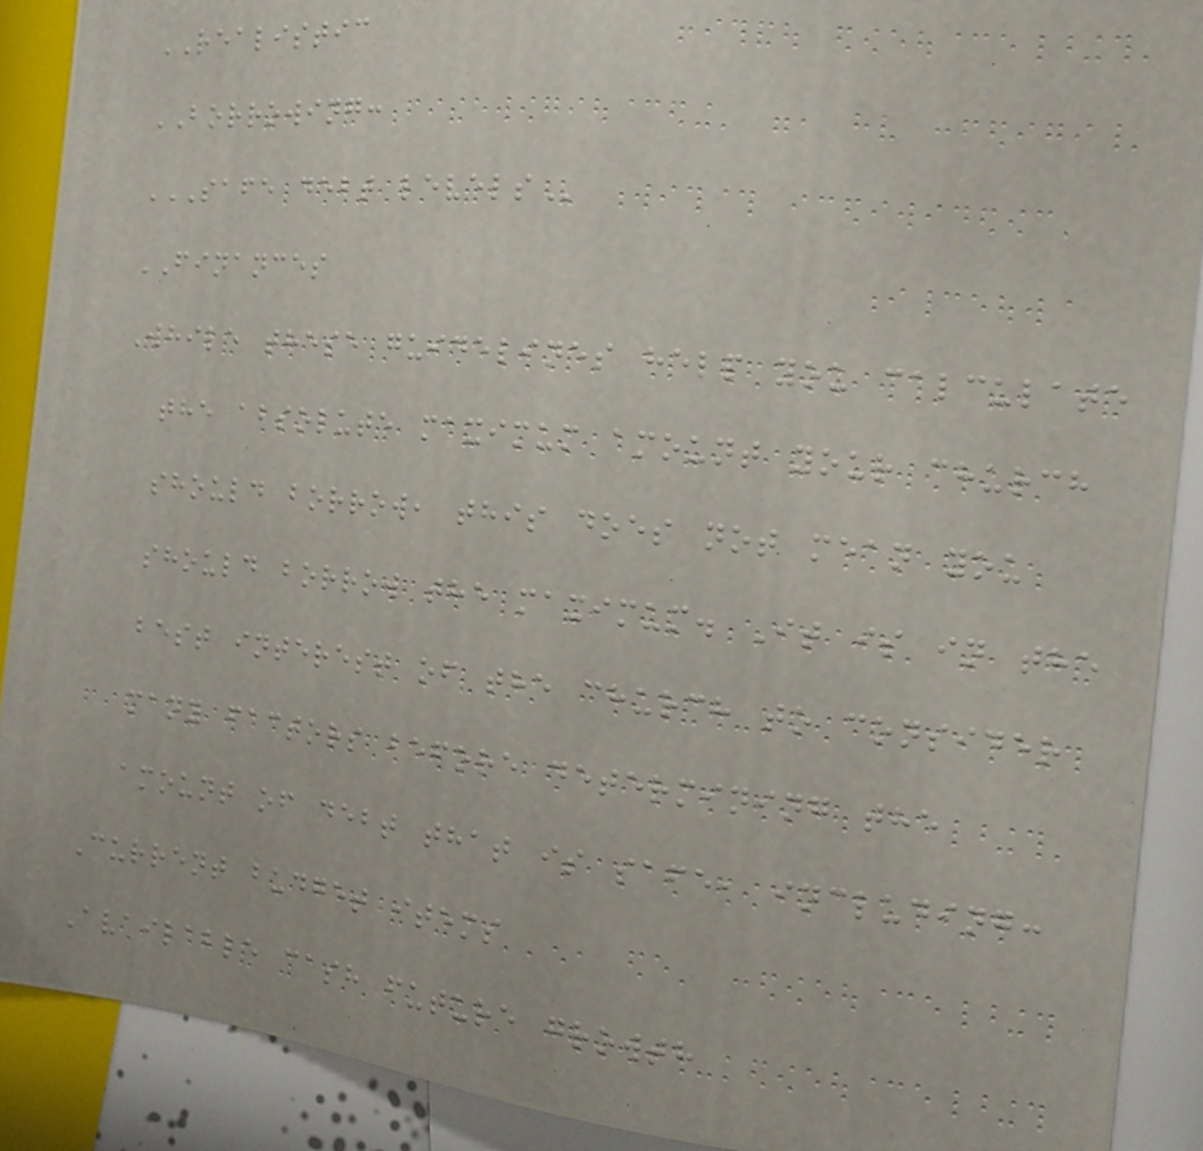REALISTIC
BORROWING:
SAFE DEBT LEVELS
FINANCES
While these guidelines help you calculate
the absolute maximum amount your church
should borrow, this does not mean you
should borrow the maximum. It is in the
best interest of the church to consider
many factors before determining the
amount of debt that is safe, including:
Current budget items
Available cash future growth
